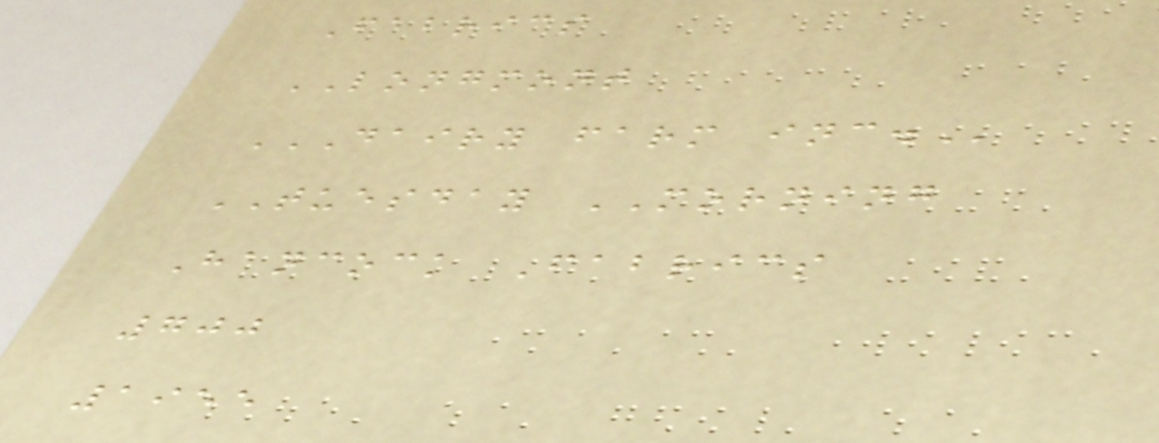Fabrics
LONGMONT
DAIRY FARM INC.
TUESDAY MORNING
Hancock Fabrics
700
1955
